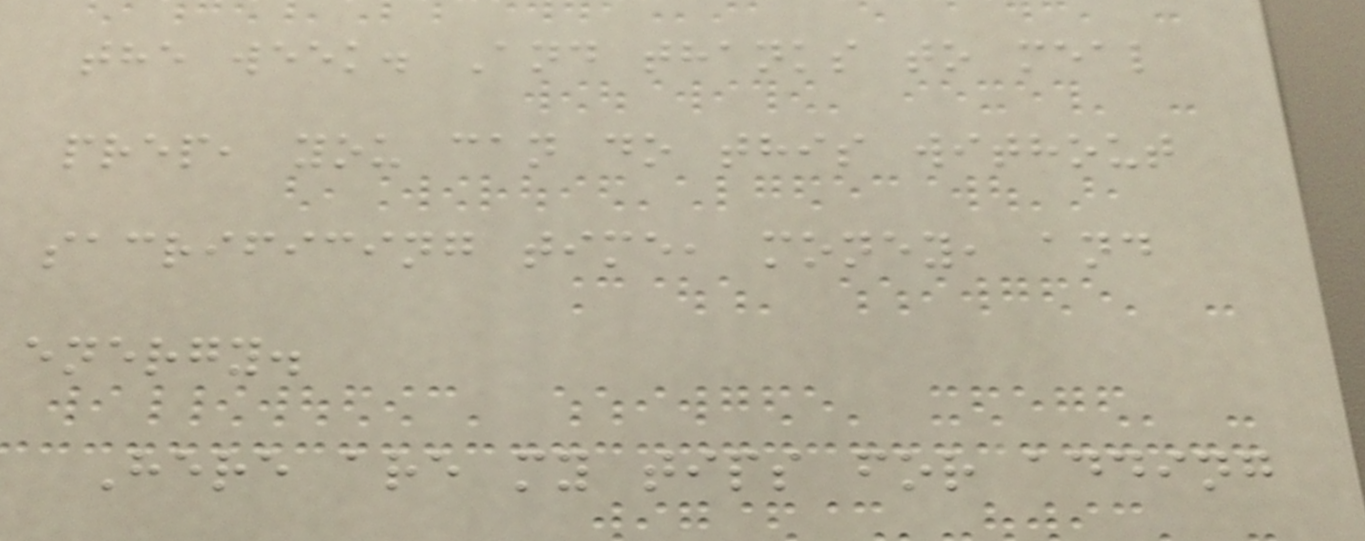the week. And thanks to meal
prep, you can do this without
sacrificing time, money, and
energy.
Here are my tips for adding
